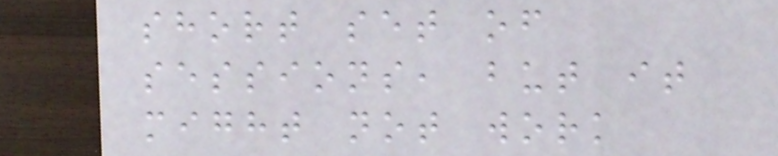short set of
sessions, but it
might not work
